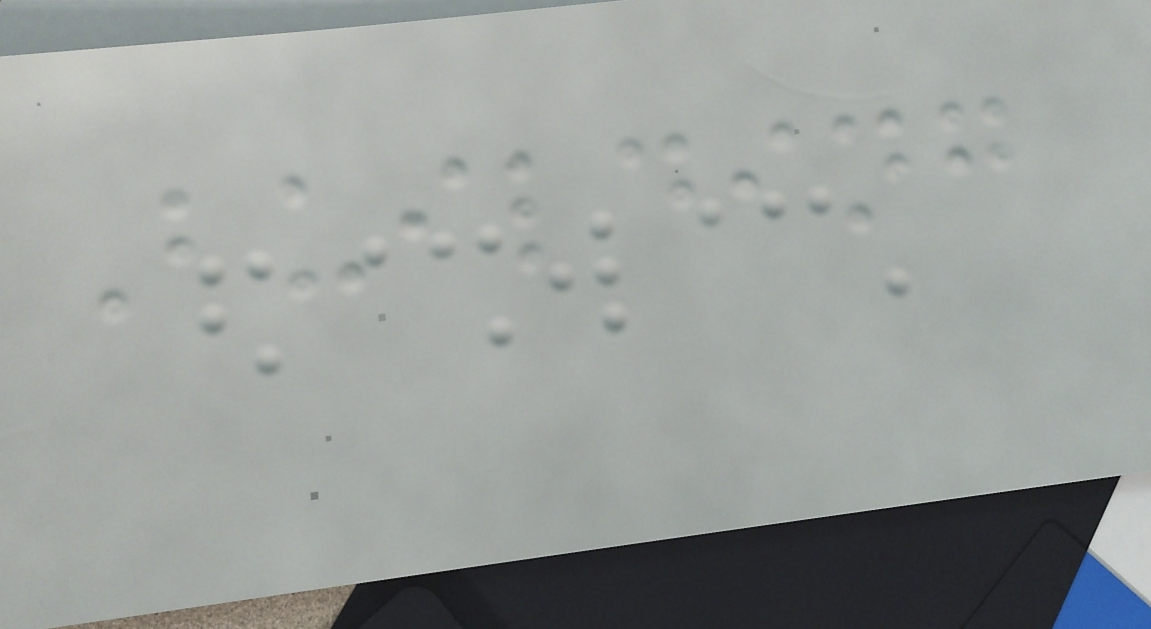Building
